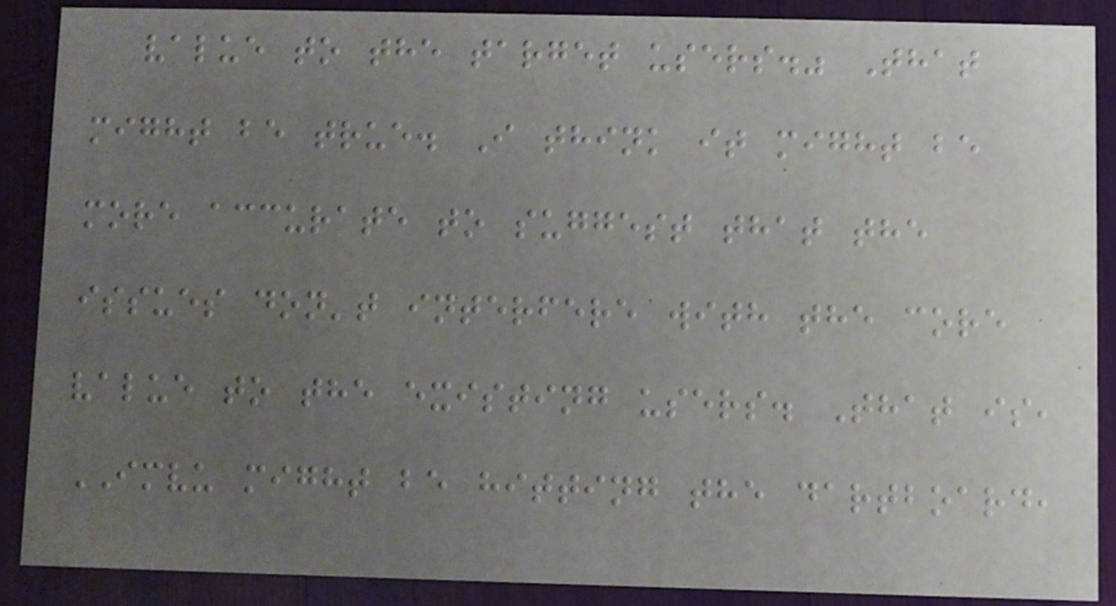value to the target users." That
might be true. I think it might be
more accurate to suggest that the
issues don't interfere with the core
value to the existing users. That is,
IMVU might be hitting the dartboard,
